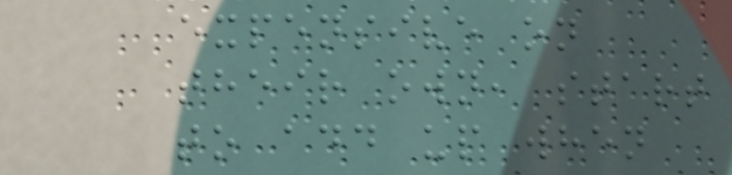expensive on
their own, start
to add up when
